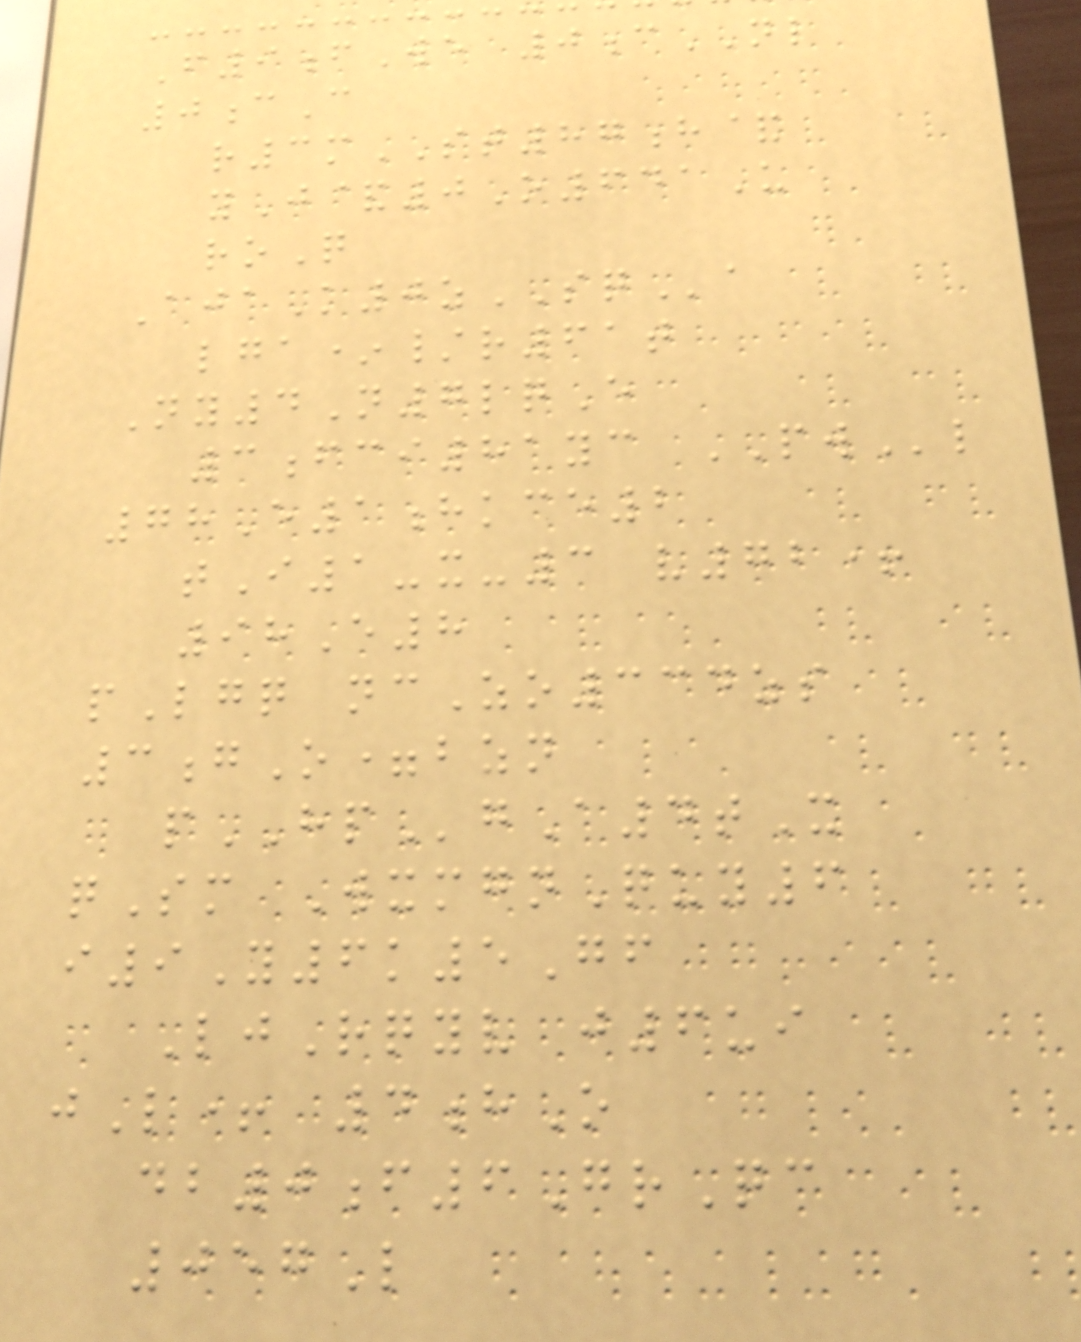F9fWe 0cNL
0cC
r3mST87h&
yJ&0O641U
roQ
AjaK0zSQa
lga*/r61t
Ny4N7lqE
3fci81yc PWl
78E1hkce2
tI1-x-3 v72+
98E8
pLgq ncZo334zs
3gO=bzn
pHPgA4tX
qSm WxmgnQuy6
i9Y6k5Gf
LjRqyv j6ui
jL+ 4hO
db0f6GrQc
057L
